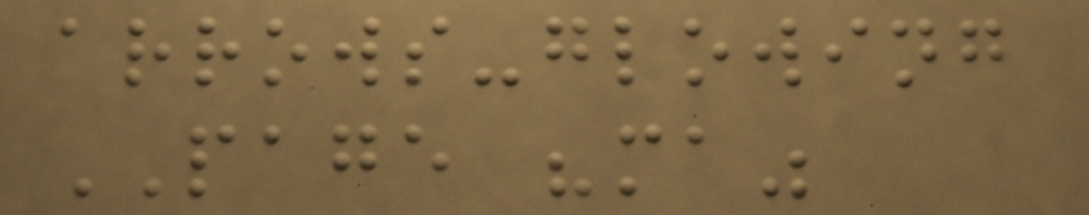arrows-glowing
PAGE "ma"
